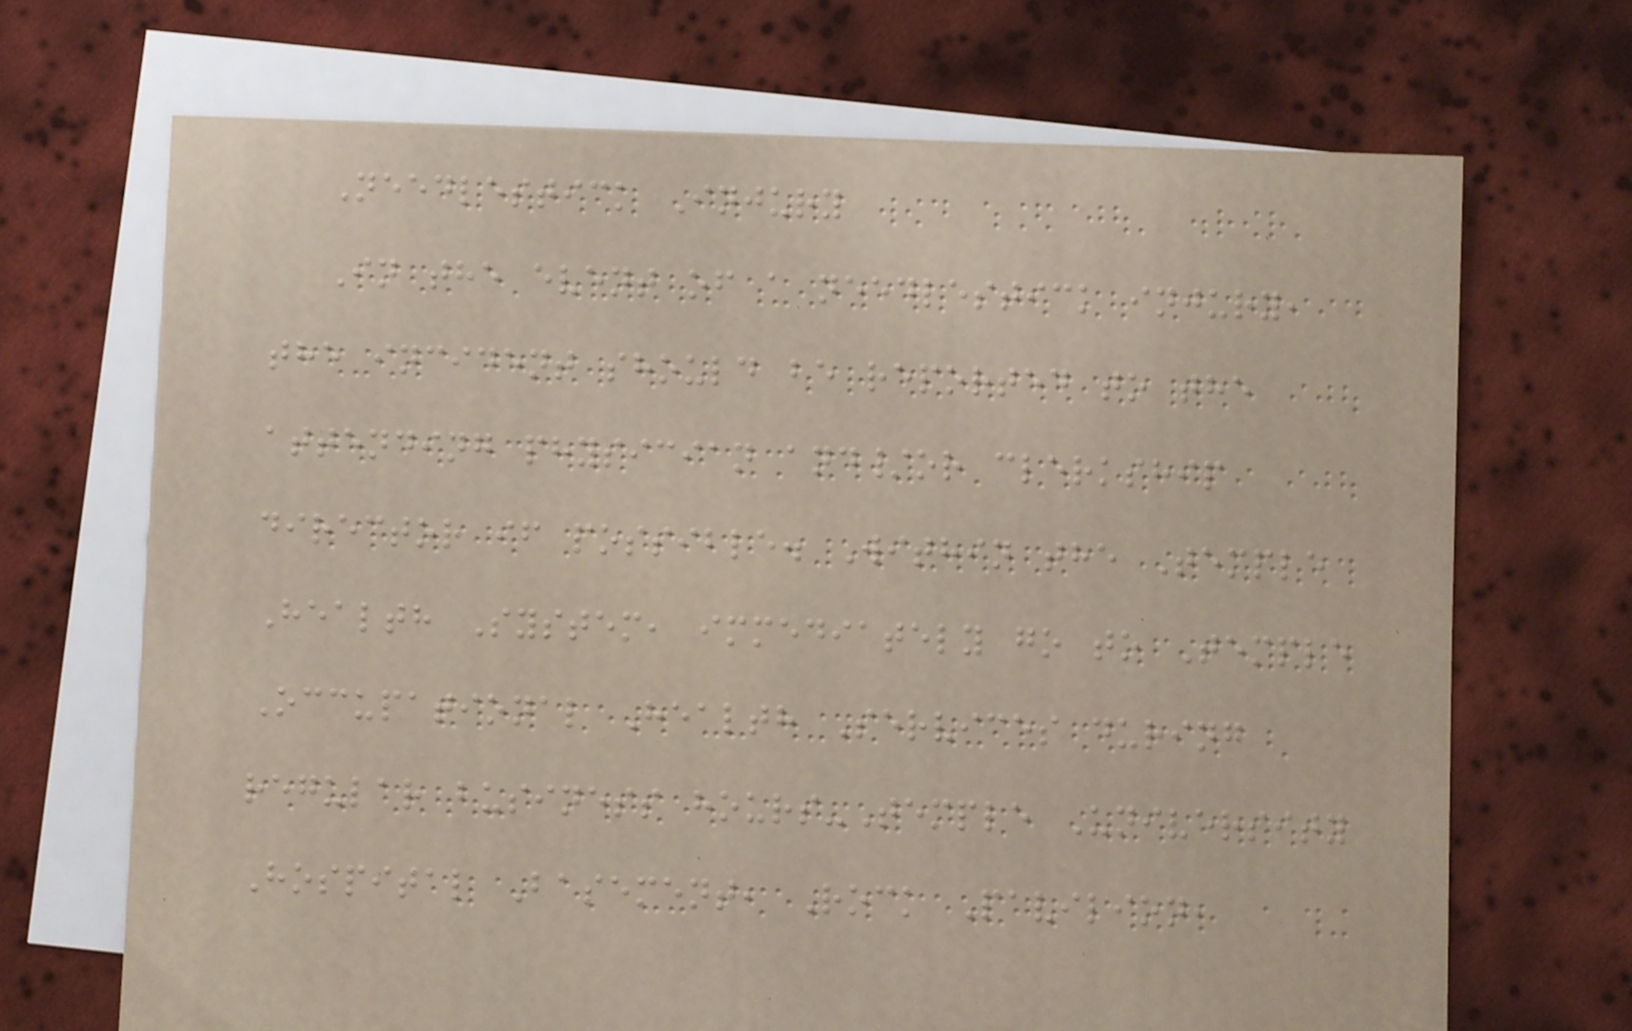Needlestick Injury
In the event of a needlestick injury,
the incident should be reported to the
attending physician and/or clerkship
director if possible. Within the Temple
Health System, immediately go to Temple
Occupational Health Services during
regular business hours-Temple University
Hospital Basement, Rock Pavilion,
